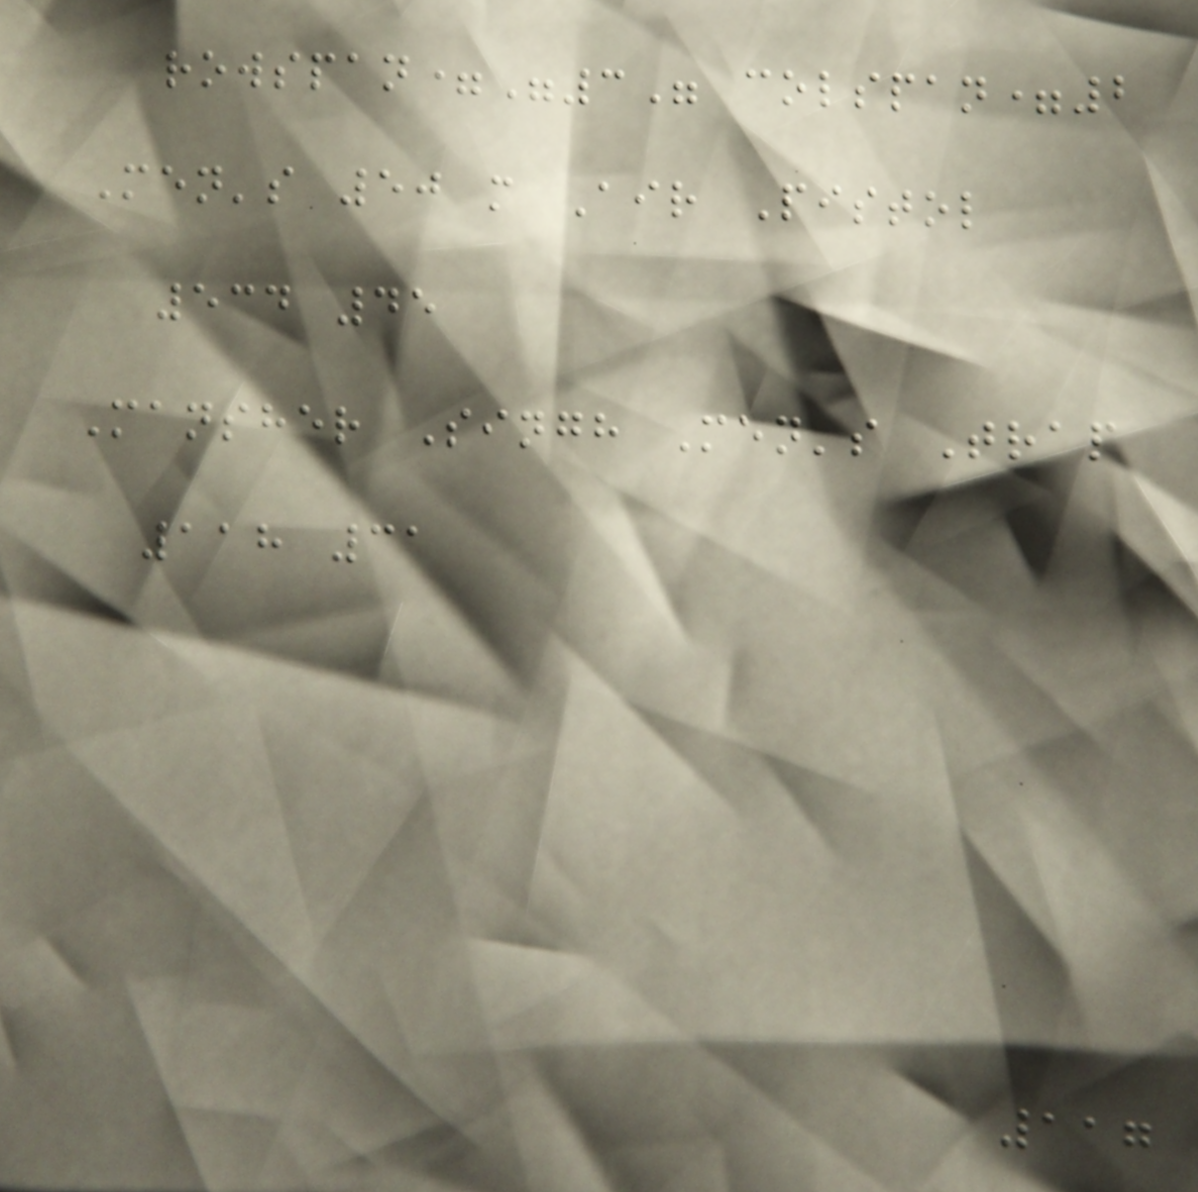rowspan="3" colspan=2
Men's 50 m Air Pistol
534 45
Mansher Singh Men's Trap
118 31
117
